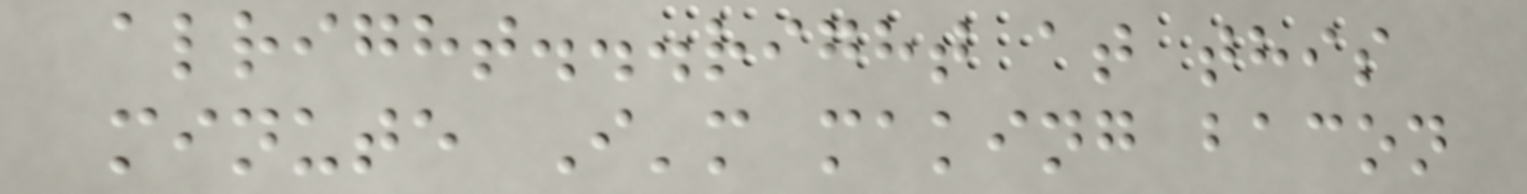alright...right at this
minute I'm making bacon
